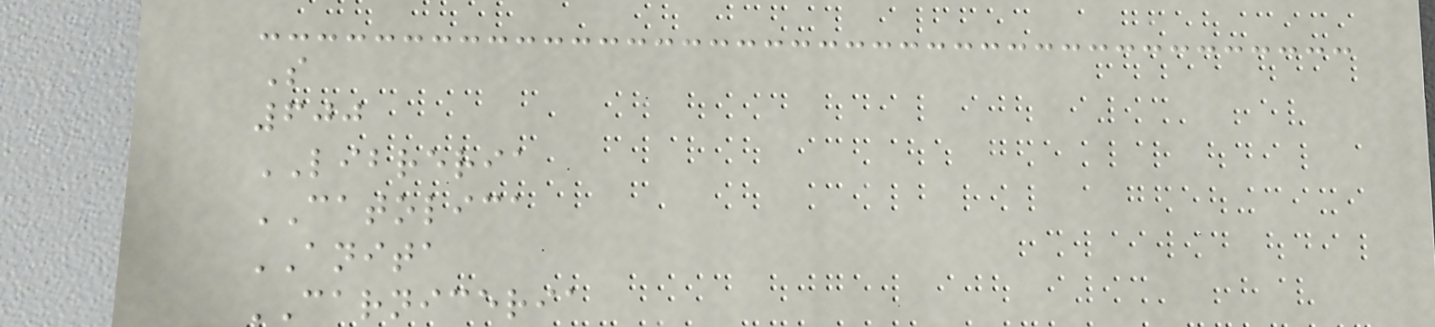S
600
LIBRERIA
CATOLICA
ANITA
CARNICERIA
